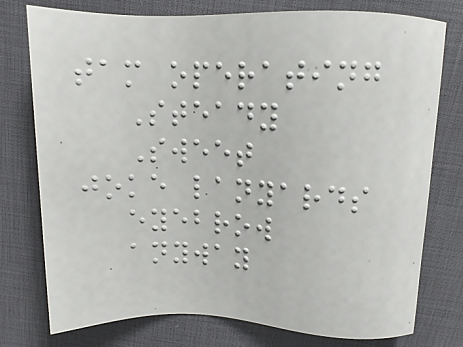tam operating
Steady
Sweet
joke lanyards
eyebrow
anyway
